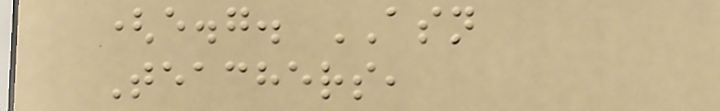(e.g. ASN
Teachers,
